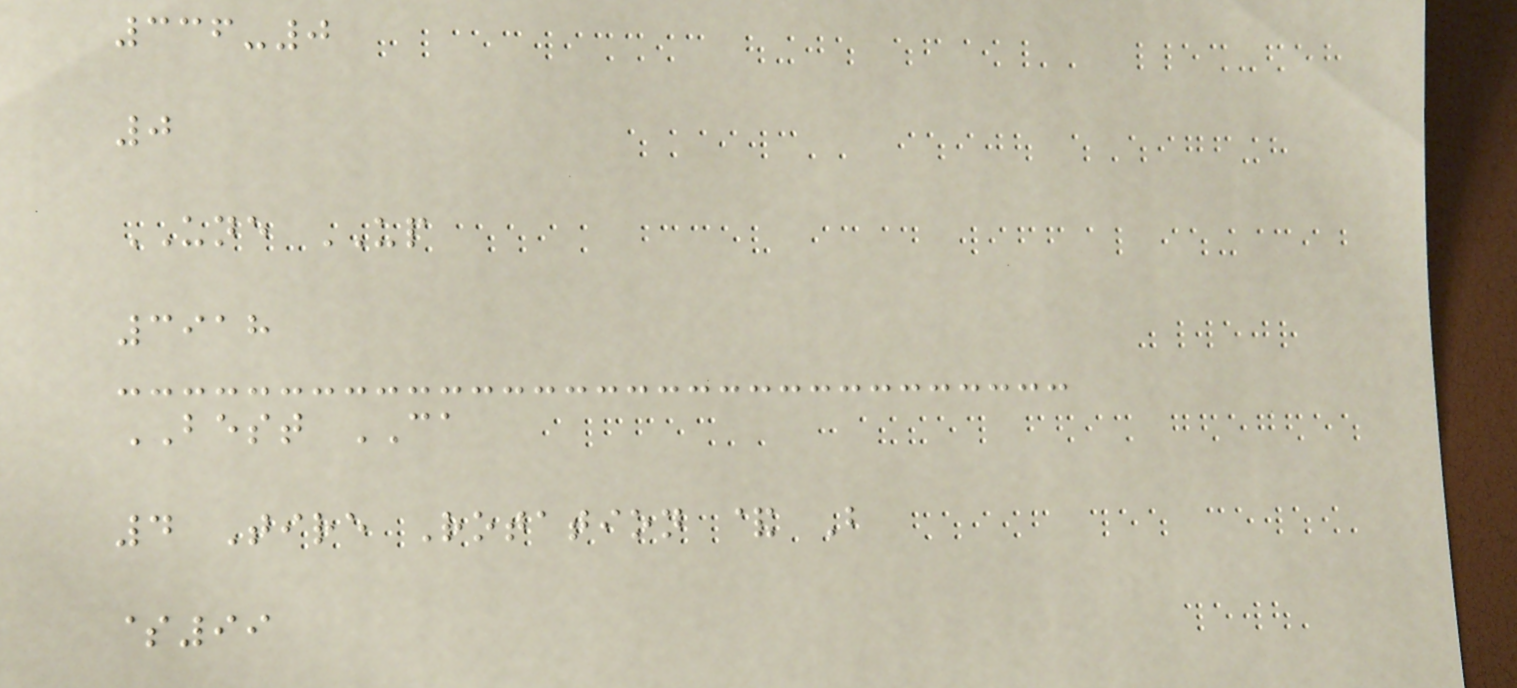336-0
0
UNE UP
3918
BEST CA
4 Tire Rotation & B
$99
